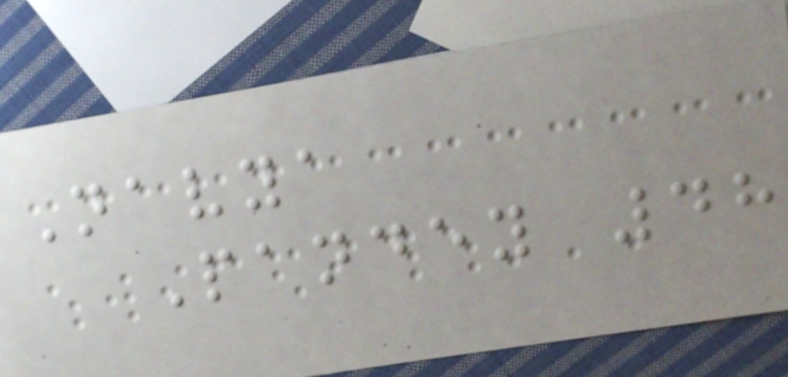Navya
Pandey 48
